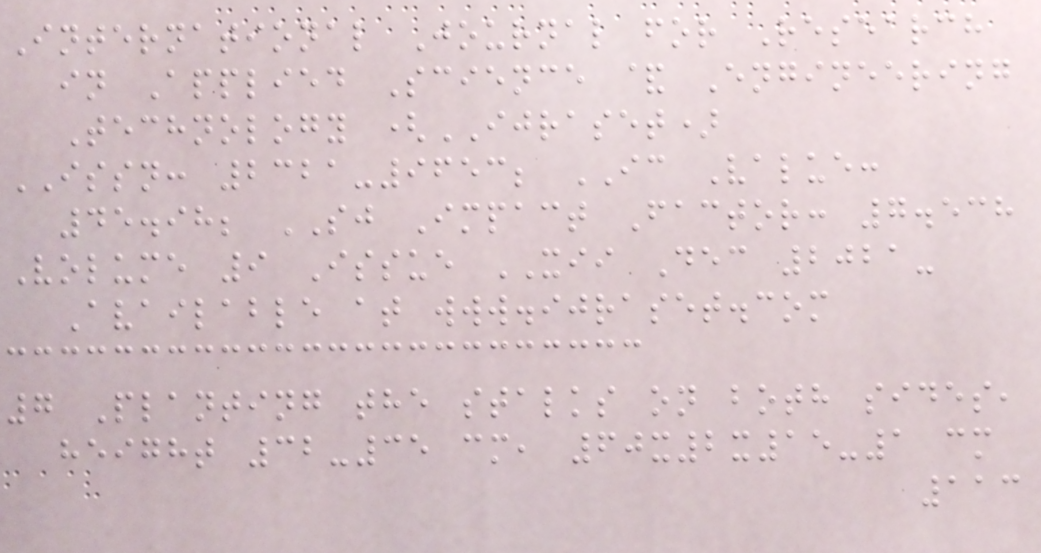International Journal for Research
in Applied Science & Engineering
Technology (IJRASET)
ISSN: 2321-9653; IC Value:
45.98; SJ Impact Factor: 7.538
Volume 9 Issue XII Dec 2021-
Available at www.ijraset.com
7 Planting the stalks on both sides,
height 32-35 cm, 60x2x15-1 cm
113
